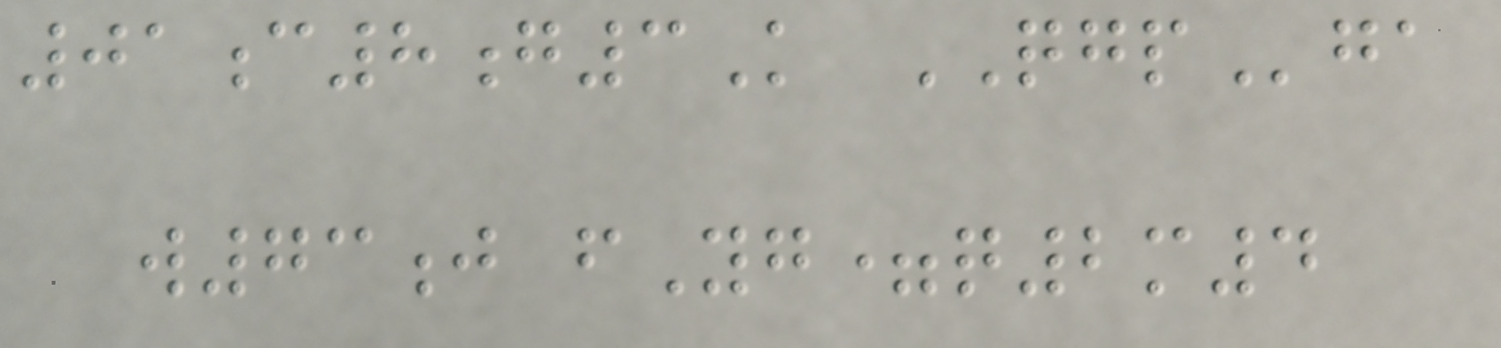01c8g3K QGPga
w73j fYg=q2m4
